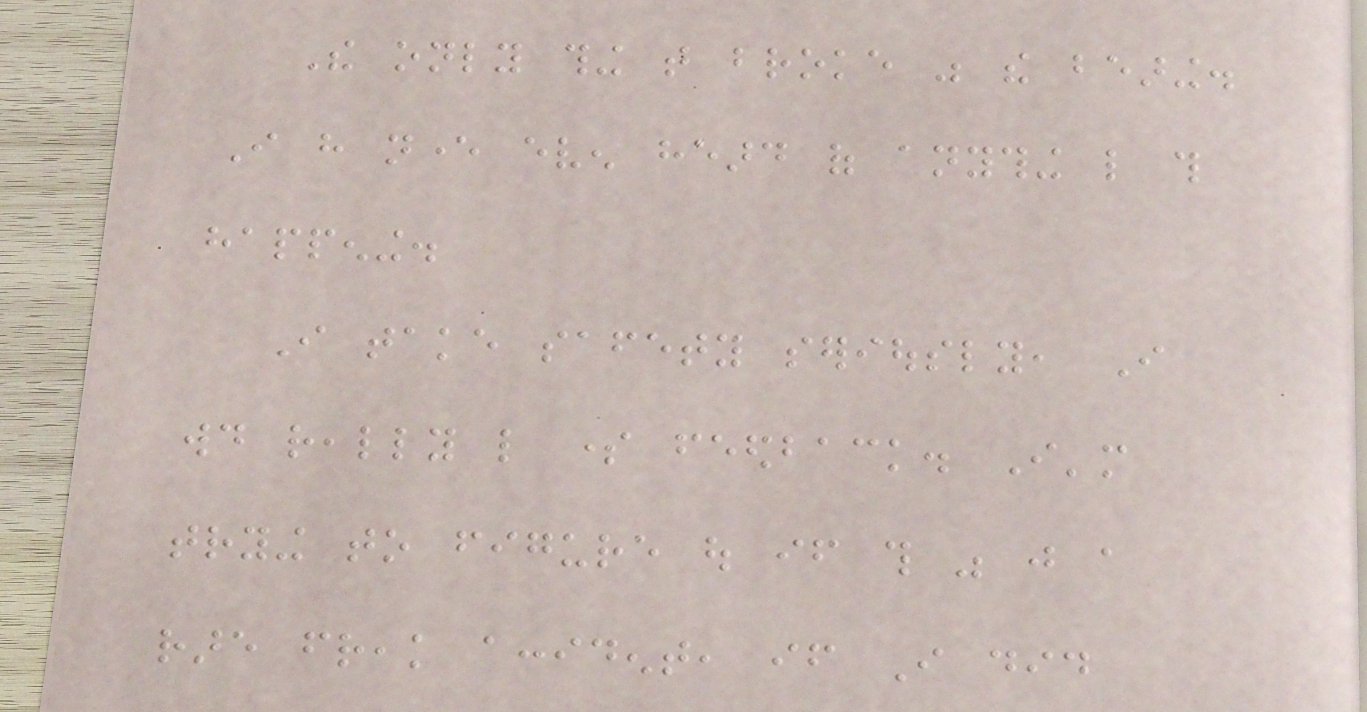The only thing that broke was the bearing.
I have never even heard of anything like this
happening.
I take safety seriously, I
would really like some feedback. I'm
trying to figure out if this was just a
rare freak accident, if I did
